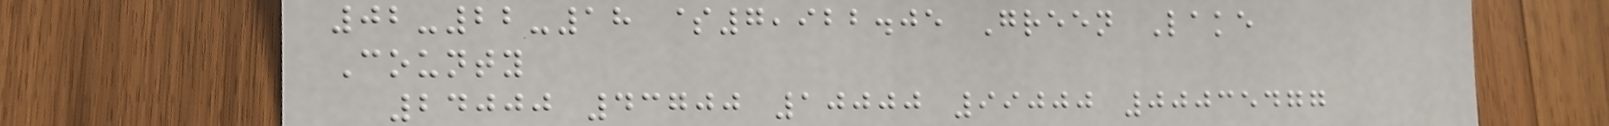02-22-18 $7,922.05 Green Lake
County
24000 43700 10000 99000 00035477
